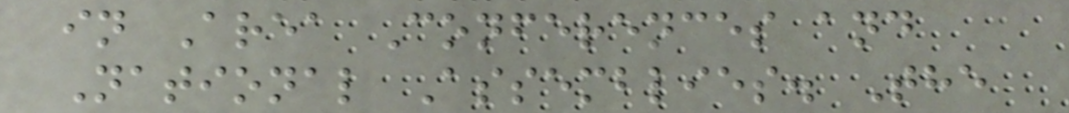in Area Conferences and
National Assemblies. The
